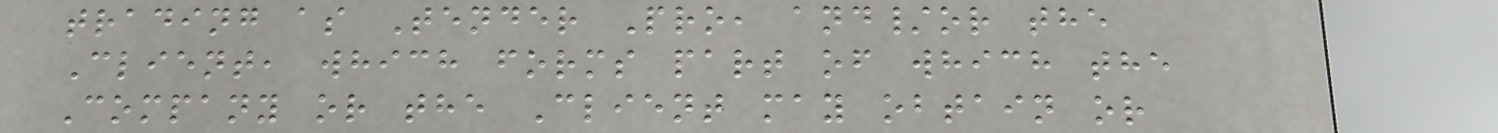trading as Tender Pro, and/or the
Client, which forms part of which the
Company or the Client may obtain or
